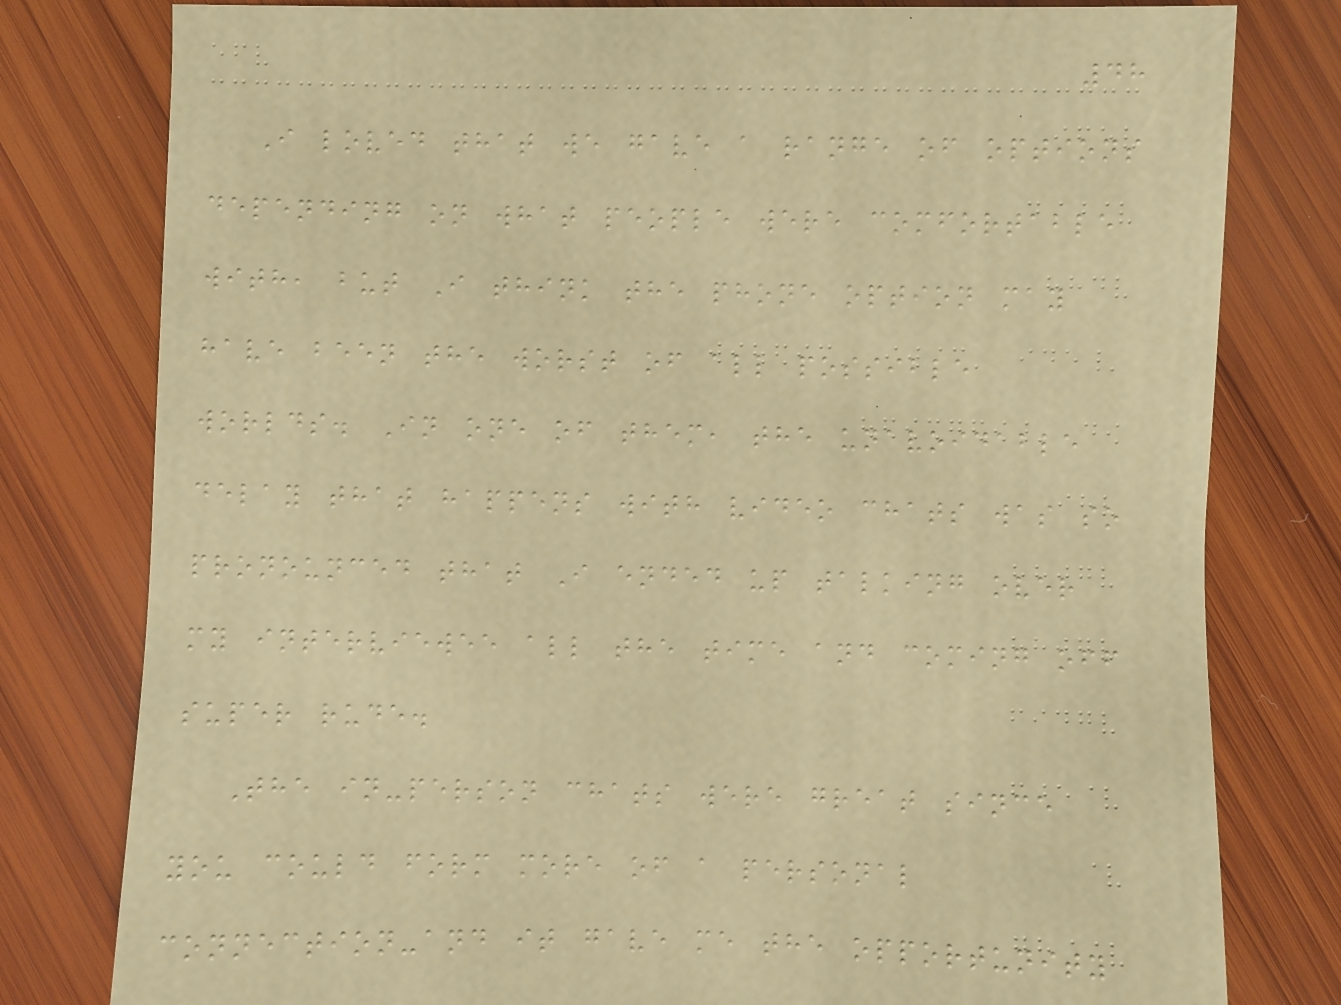48
I loved that we gave a range of options
depending on what people were comfortable
with, but I think the phone option may
have been the worst of all possible
worlds. In one of them, the unavoidable
delay that happens with video chats was so
pronounced that I ended up talking over
my interviewee all the time and coming off
super rude.
The in-person chats were great since
you could form more of a personal
connection-and it gave me the opportunity
